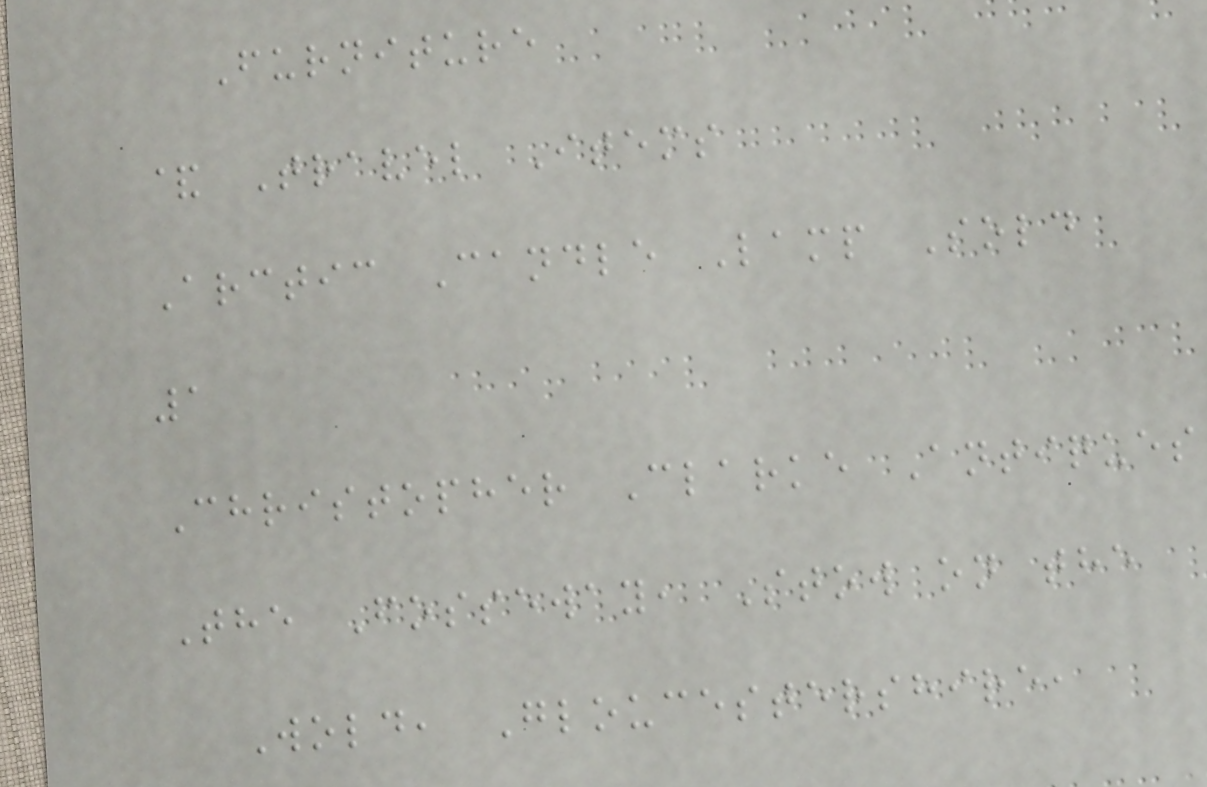Furniture
& Travel Items
Arctic Candle Lamp Sold
1
Christopher Clarke Antiques
The Fosseway, Stow on the
Wold, Gloucestershire,
